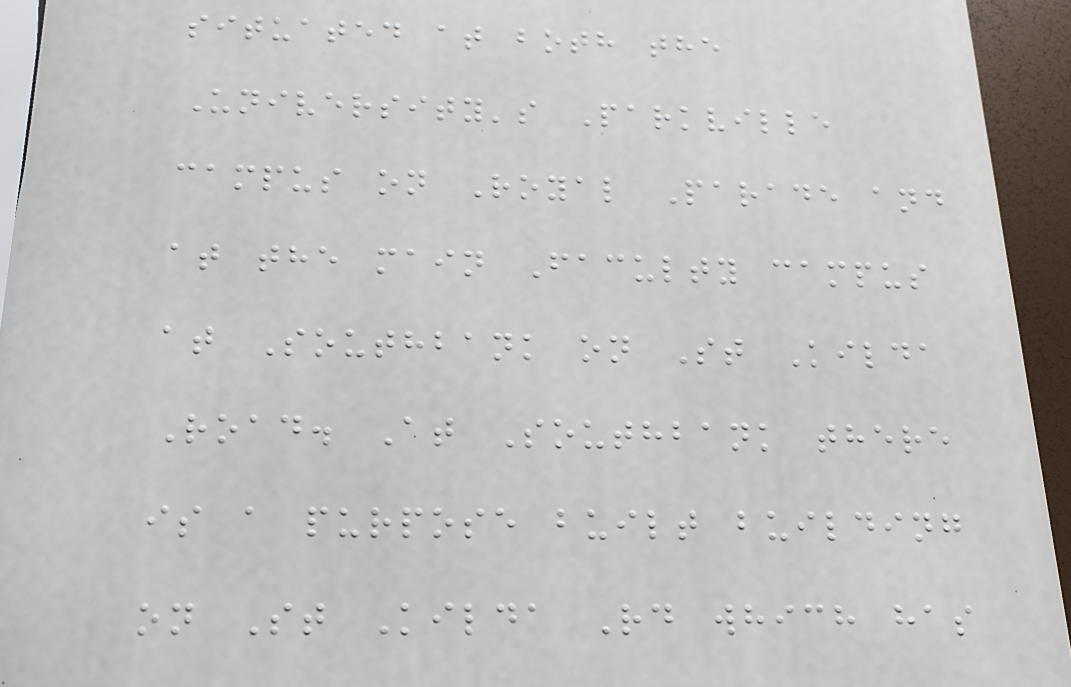situated at both the
University's Parkville
campus on Royal Parade and
at the main Faculty campus
at Southbank on St Kilda
Road. At Southbank there
is a purpose built building
on St Kilda Rd which has
